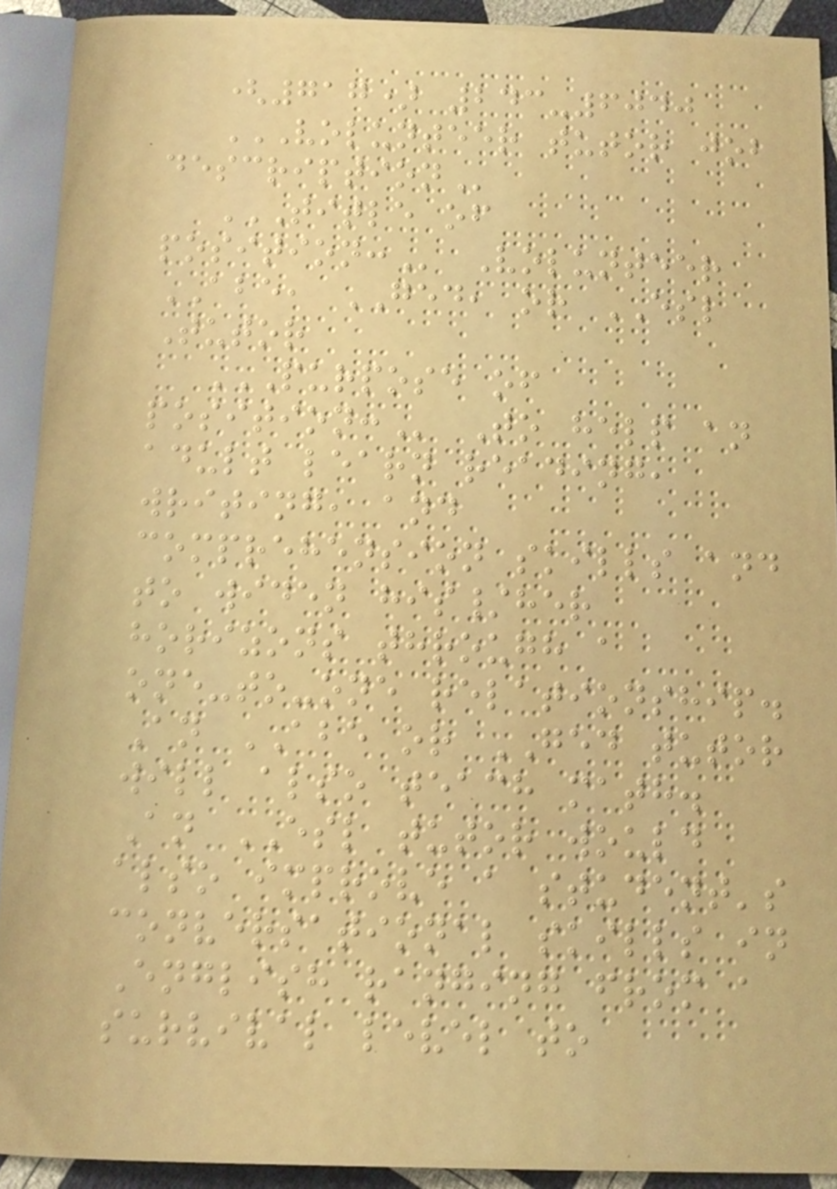(717) 243-6040
VOLUNTEER TUTOR JOB
DESCRIPTION
TITLE OF
POSITION: Volunteer
ABE, GED, or ESL
Tutor
PURPOSE OF
POSITION: To help an
adult learn reading,
writing, and
comprehension skills and
to widen his/her
horizons through a
one-to-one relationship.
An ABE or GED tutor
will also teach math.
An ESL tutor would
also improve a student's
conversational skills in
English ranging from a
survival level to
